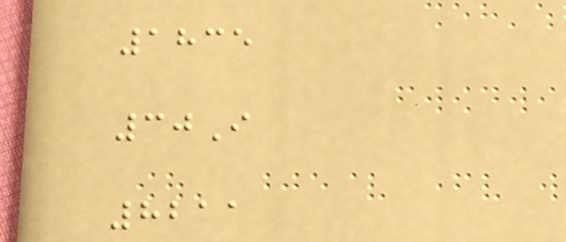1835
30I
8211
